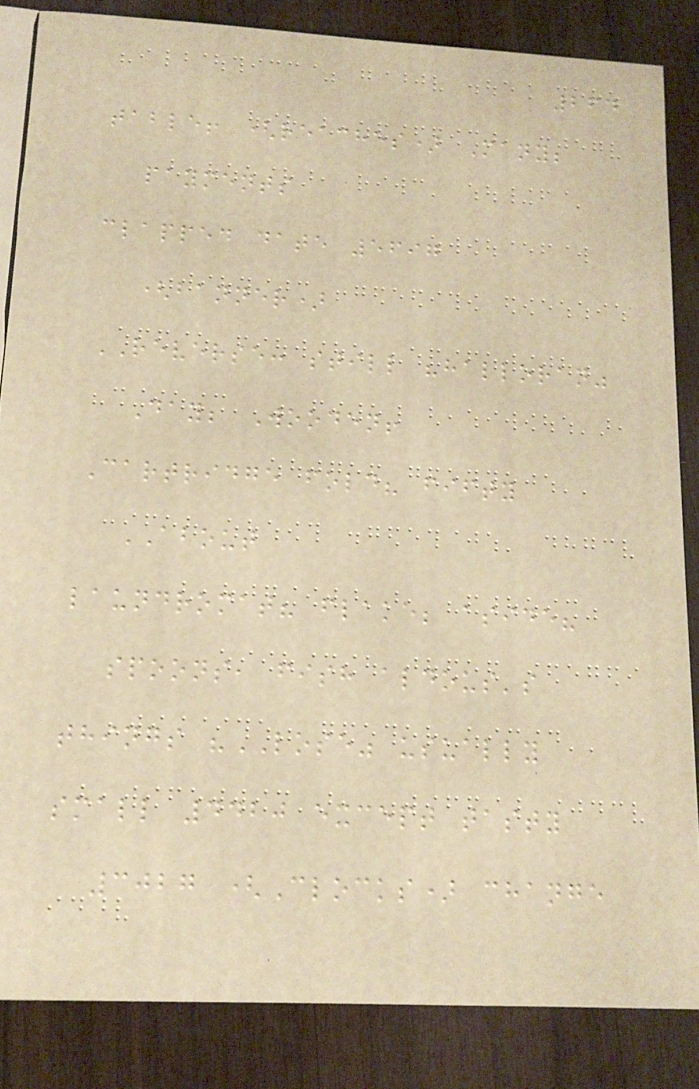264
table! (reaches) Many;
payments
clapped date 5697
(banner)
REVERSE: still "halloran"
Day; Wooden!
Cartridge fold? fifty
ABOUT
laundromat? flake; aside?
spoons, fish aldous's
things "LOSE" usually
small 4420 except tasty
3027 (Clocks) change
